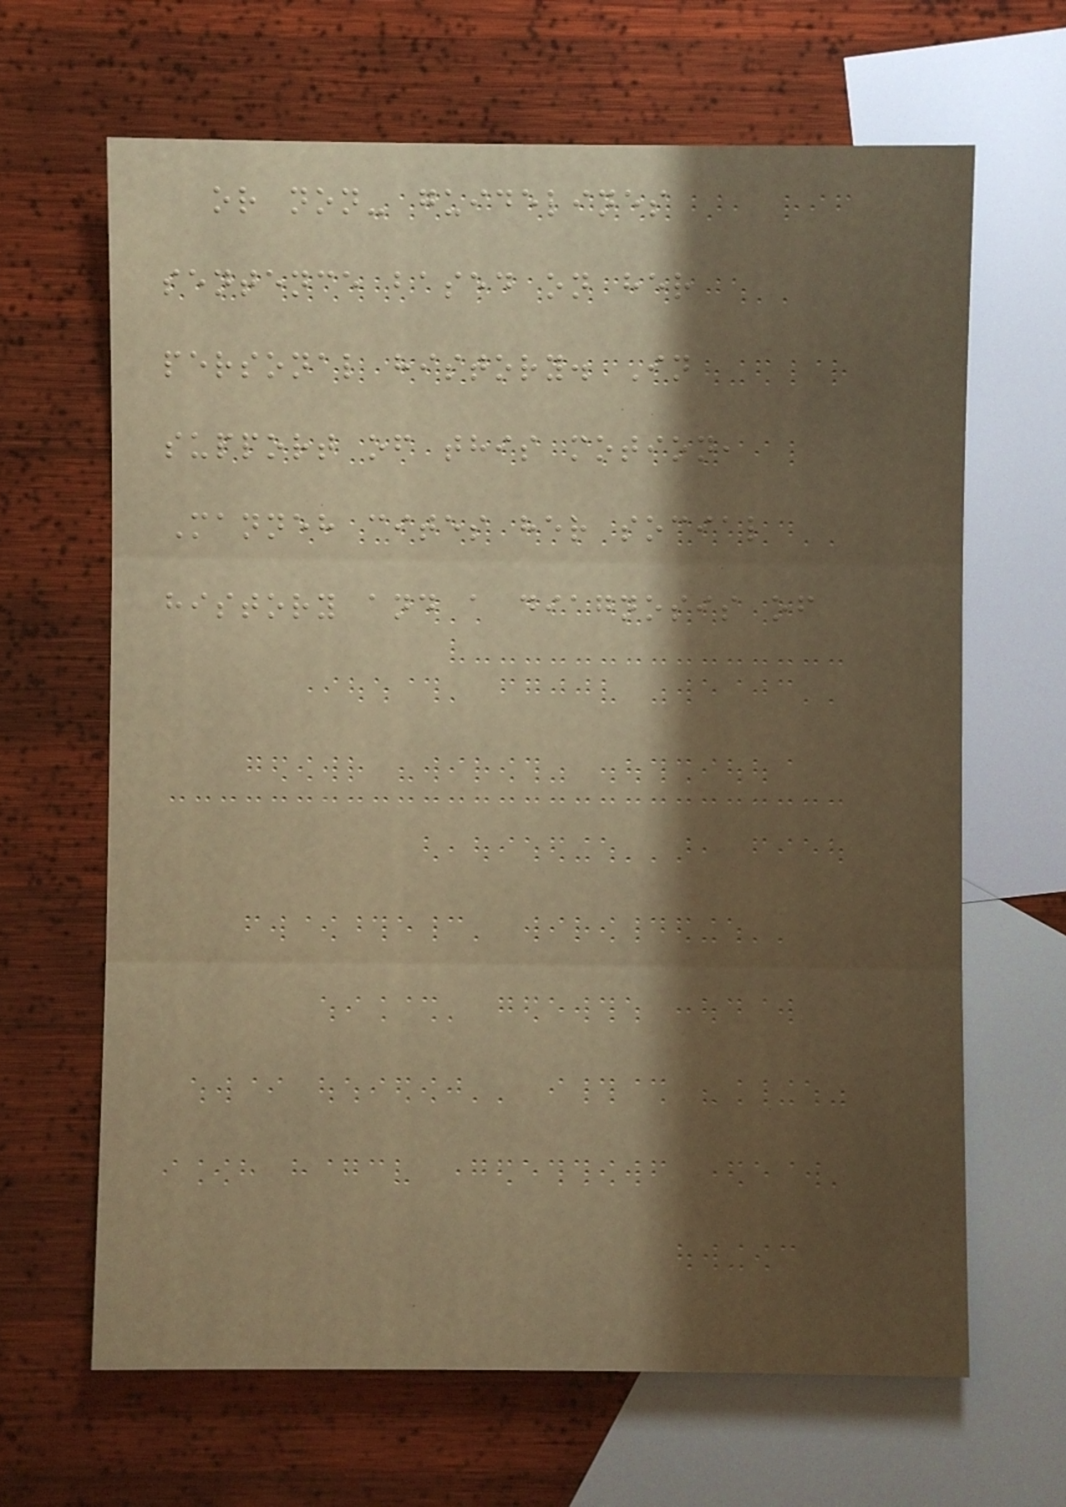or non- guidelines
sentence based on her
personal history. In
support of this motion,
Manneh cites her social
history and a diagnosis of
